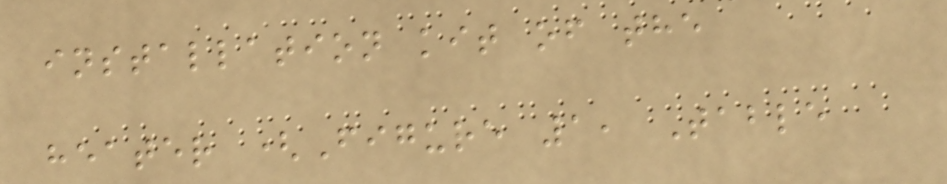installation kit of the
heater (Figure 1, Table
